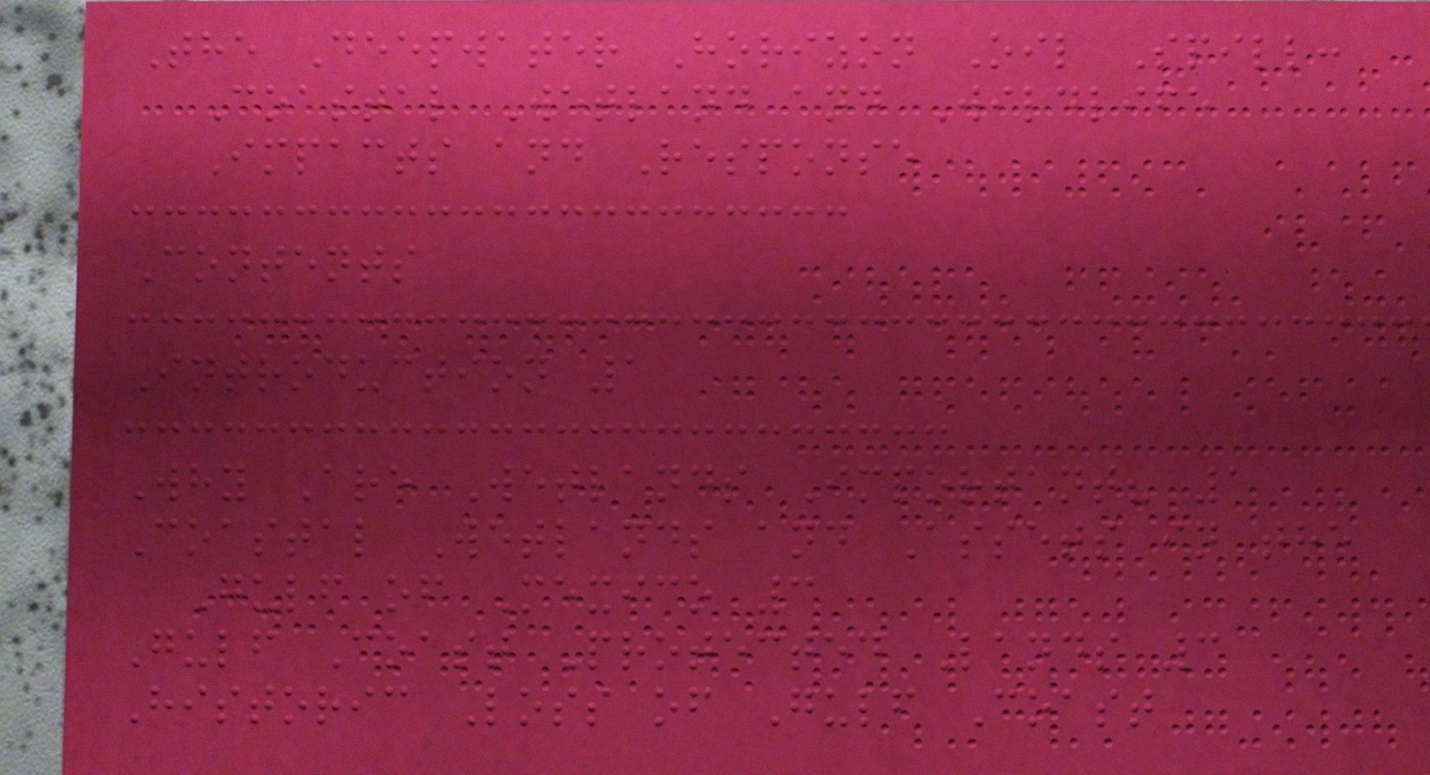The Deepwater Horizon Oil Spill:
Coastal Wetland and Wildlife
Impacts and Response
Contents
Introduction 1
Why Are Wetlands Important? 1
Coastal Wetlands and Assets in the
Gulf of Mexico 3
Gulf Coast Protected Lands 3
Historic Loss of Gulf Coast
